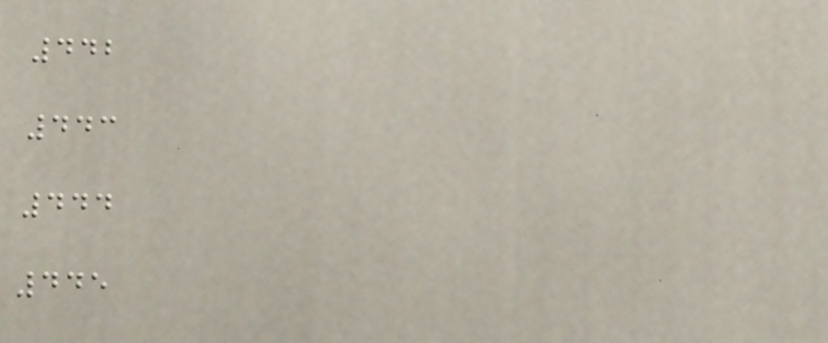442
443
444
445
